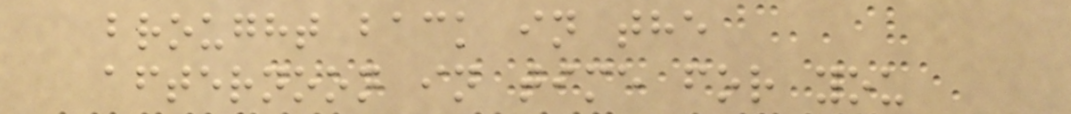brought back in the
afternoon in time for you
